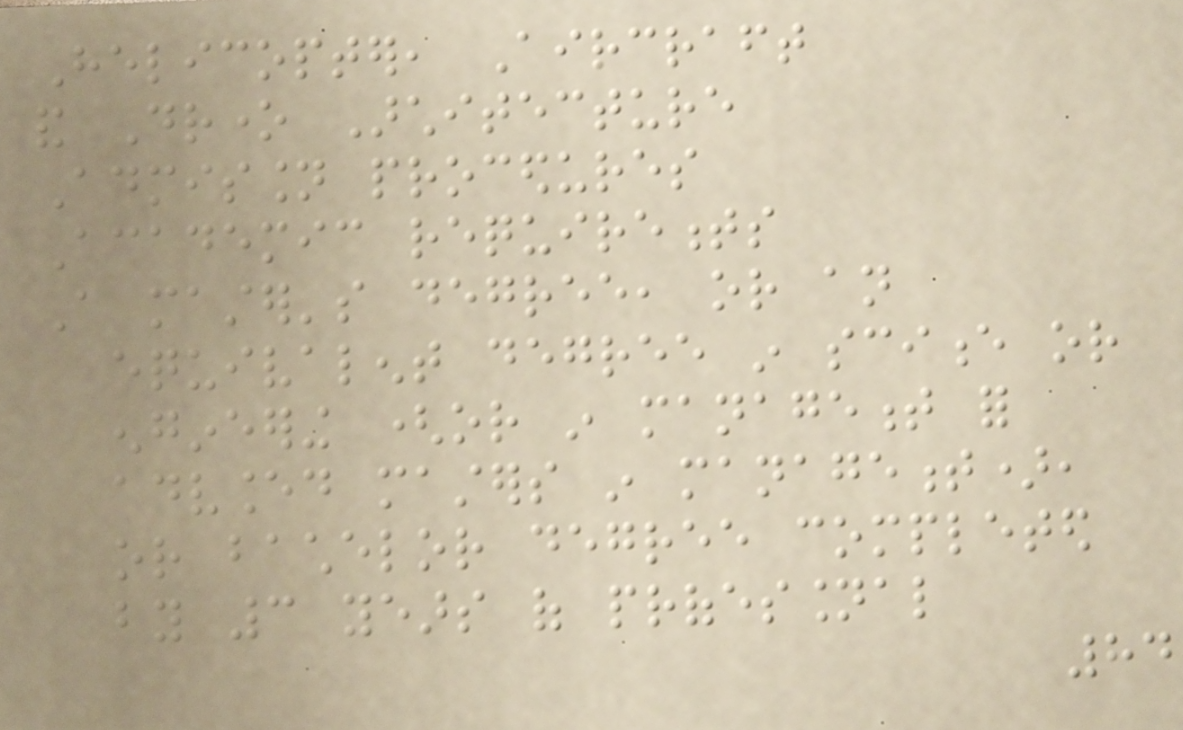Helicopter, Aircraft
and Drone Architecture
Admission procedures
Academic requirements
A master's degree, or an
equivalent degree in science or
engineering (or in management for
advanced masters in management),
or bachelor degree completed
by 3 years of professional
84
